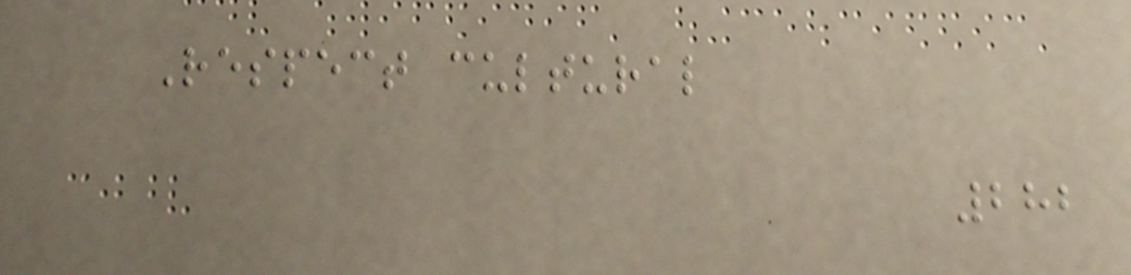Respect cultural
282
